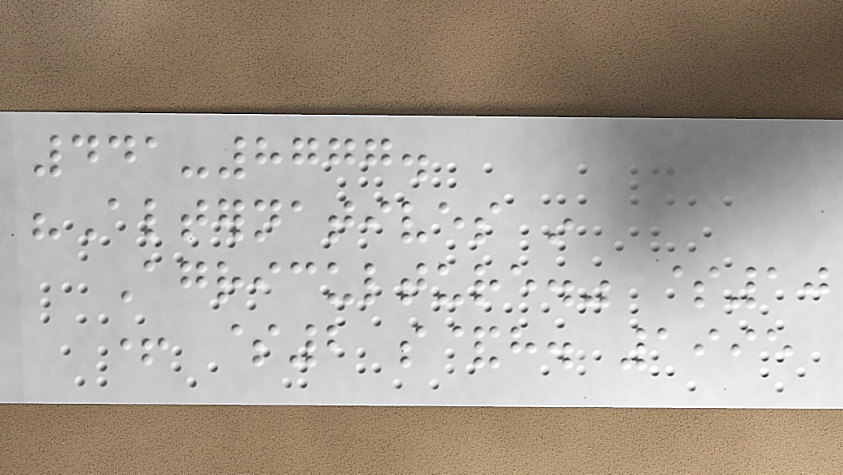441-8777.
"Alternatives in
Agriculture." $10
+ $2 s&h. 1995
